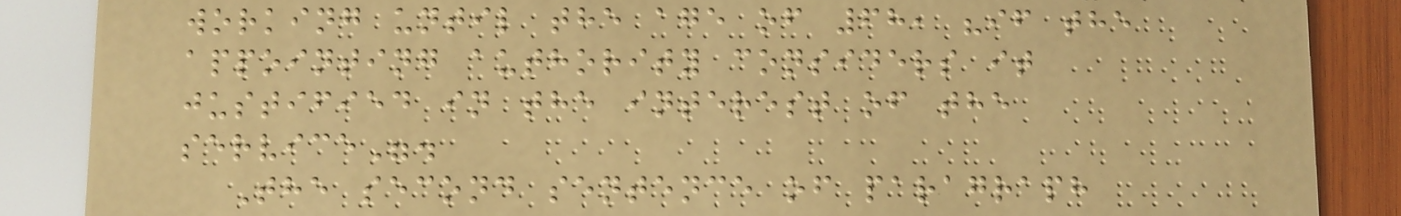working until the age of 68, "if the
appointing authority considers it
justified in the interest of the
service".
The second sentence of paragraph
